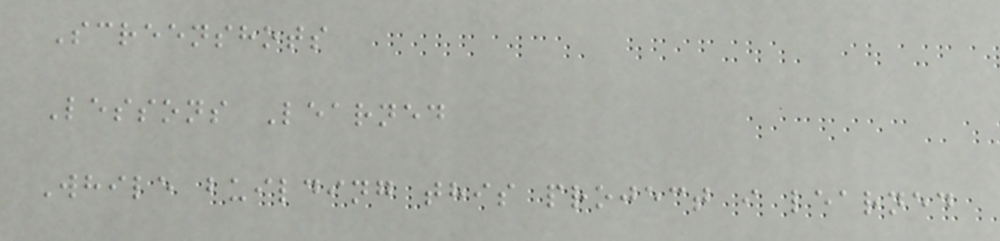Screenshots
Lessons Learned
While building this project i learned
